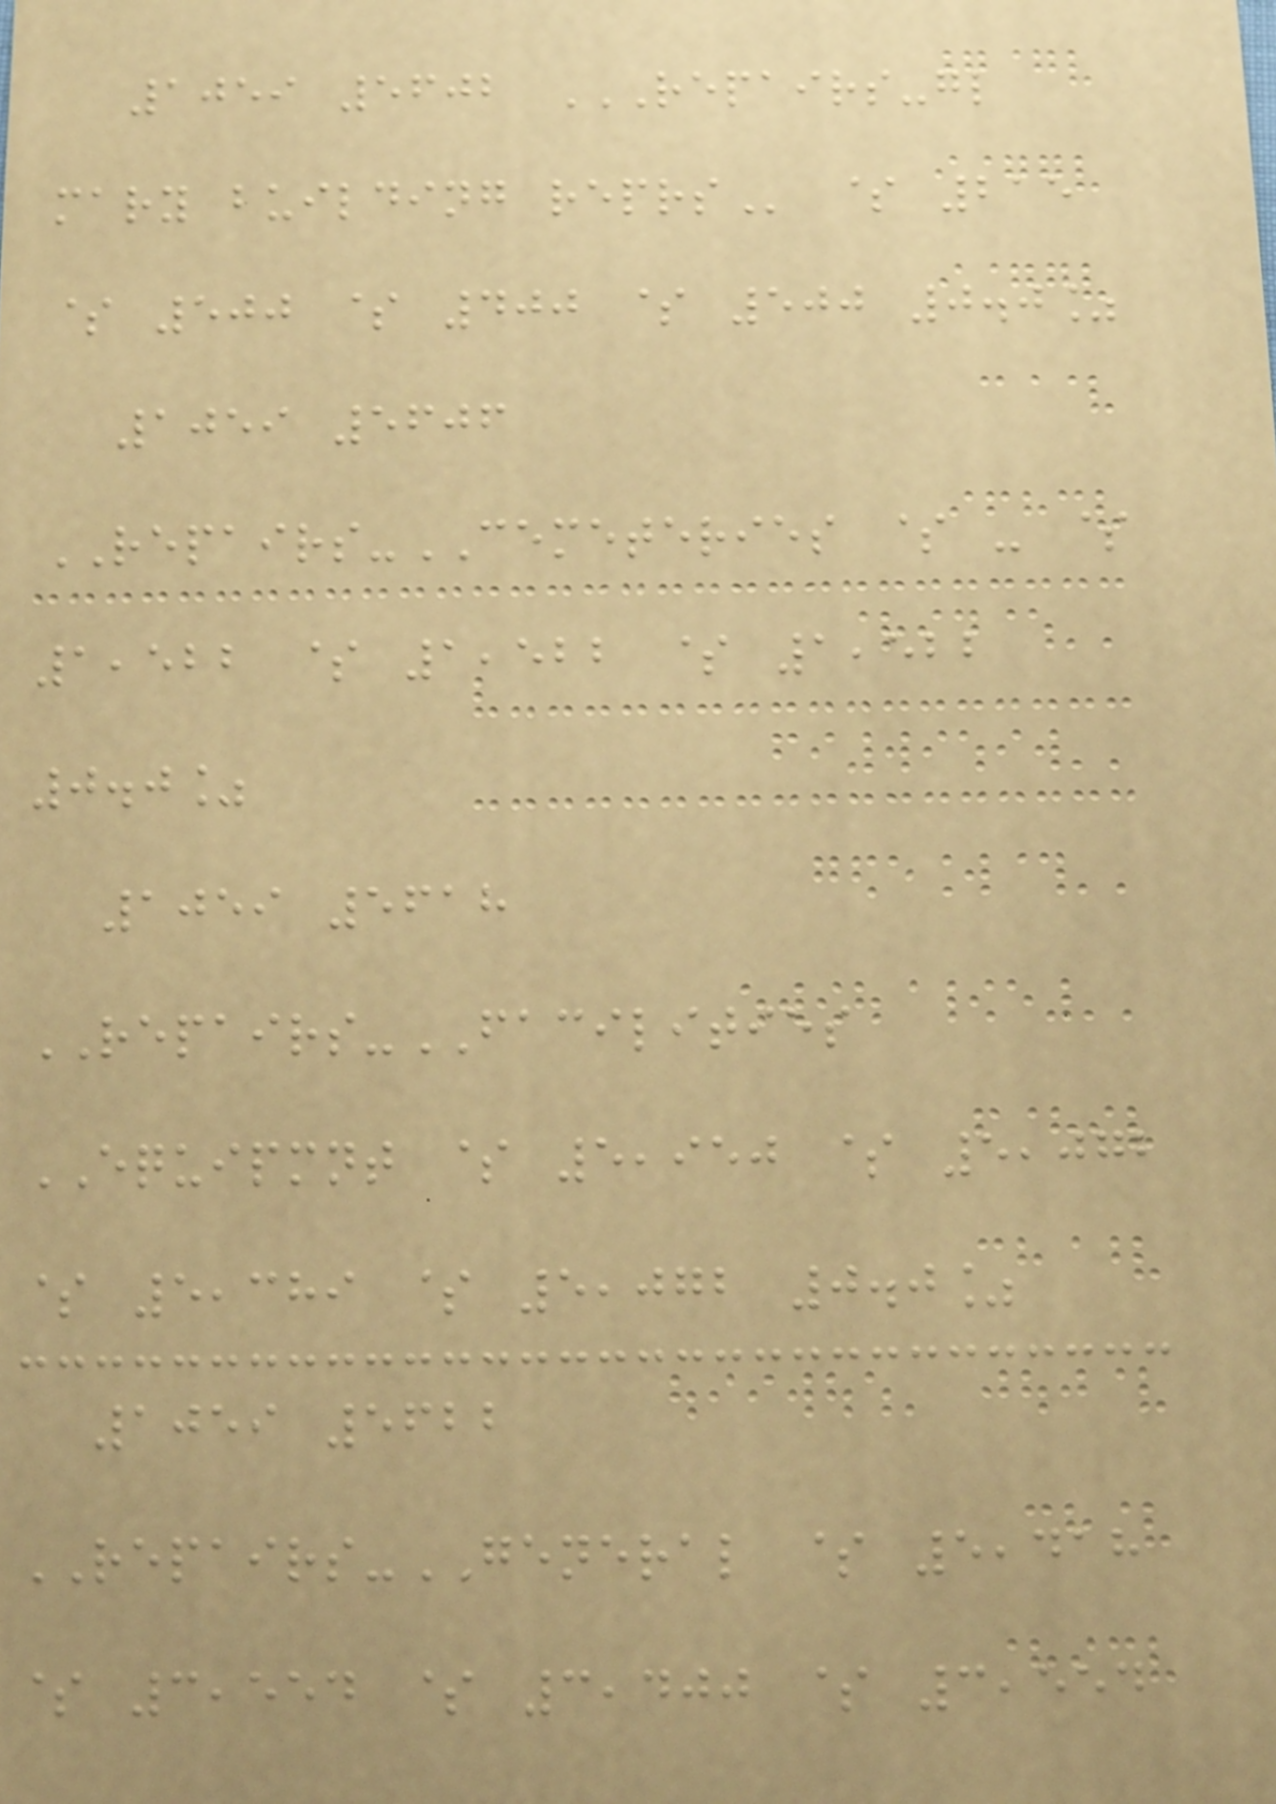1059 5602 REPAIRS-GL
MARY BUILDING REPRS $ 215
$ 500 $ 400 $ 500 0.0%
1059 5606
REPAIRS-CEMETERIES $ - $
1,522 $ 1,522 $ 1,522
0.0%
1059 5618
REPAIRS-FACILITIES
EQUIPMNT $ 5,950 $ 5,072
$ 5,389 $ 5,072 0.0%
1059 5622
REPAIRS-GENERAL $ 5,418
$ 3,554 $ 3,400 $ 3,554
